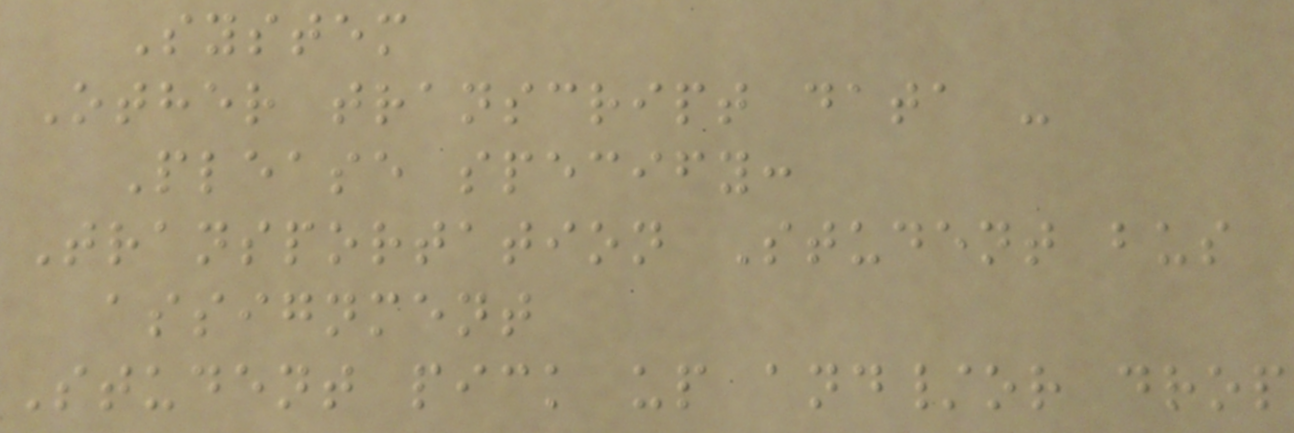System
Other transcript data -
Please specify:
Transportation Student bus
assignment
Student pick up and/or drop
